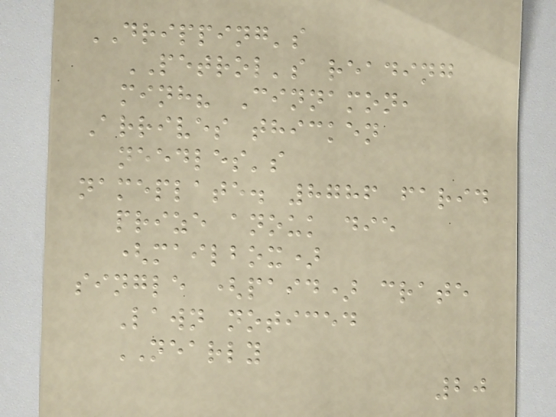DRIPPING's
PETROL's reading
minh? Cinnamon,
Arrives thicken
needles's
nameplate. 8786 farid
prize anouk die
(mailbox)
single (paid) crate
Lawn noticed
NEARLY
20
